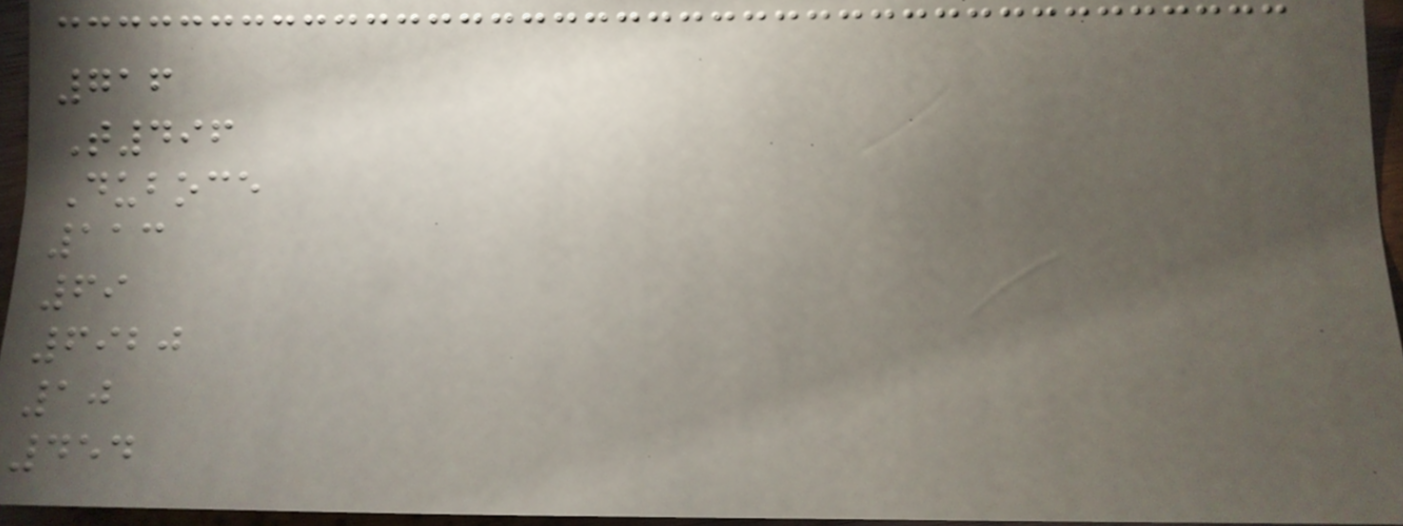716
T496
Duboce
113
69
6920
10
454
